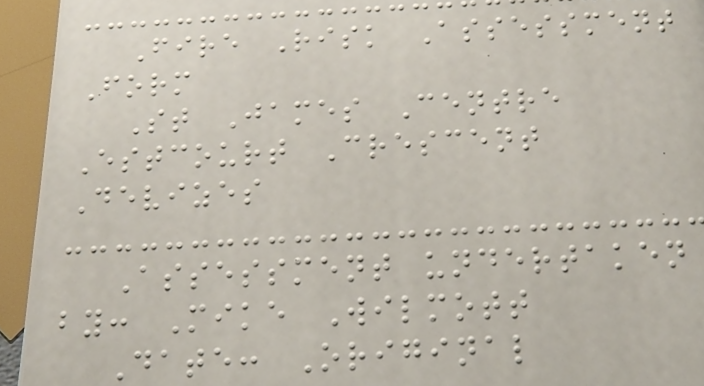Fire Risk Assessment
Form
St James Centre
Estcourt Crescent
Devizes
Assessment undertaken
by: Mike Wilmott
Date: Original
